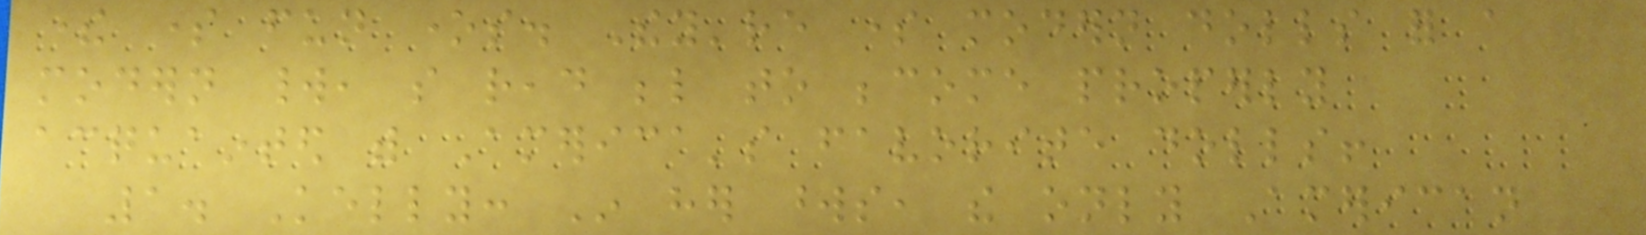there some fun ones. They're some modern dolls for a
modern world, so read below to become properly
acquainted with America's favorite dolls!
1. Kelly: In her words, the only American
